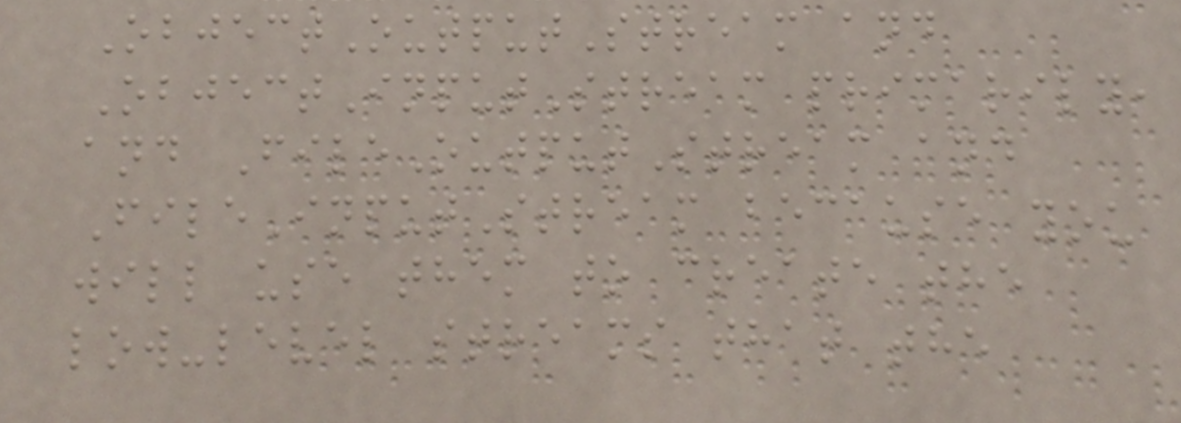ObjectOutputStream and
ObjectInputStream primarily,
and FileOutputStream and
FileInputStream because you
will use them to create the
low-level streams that the
